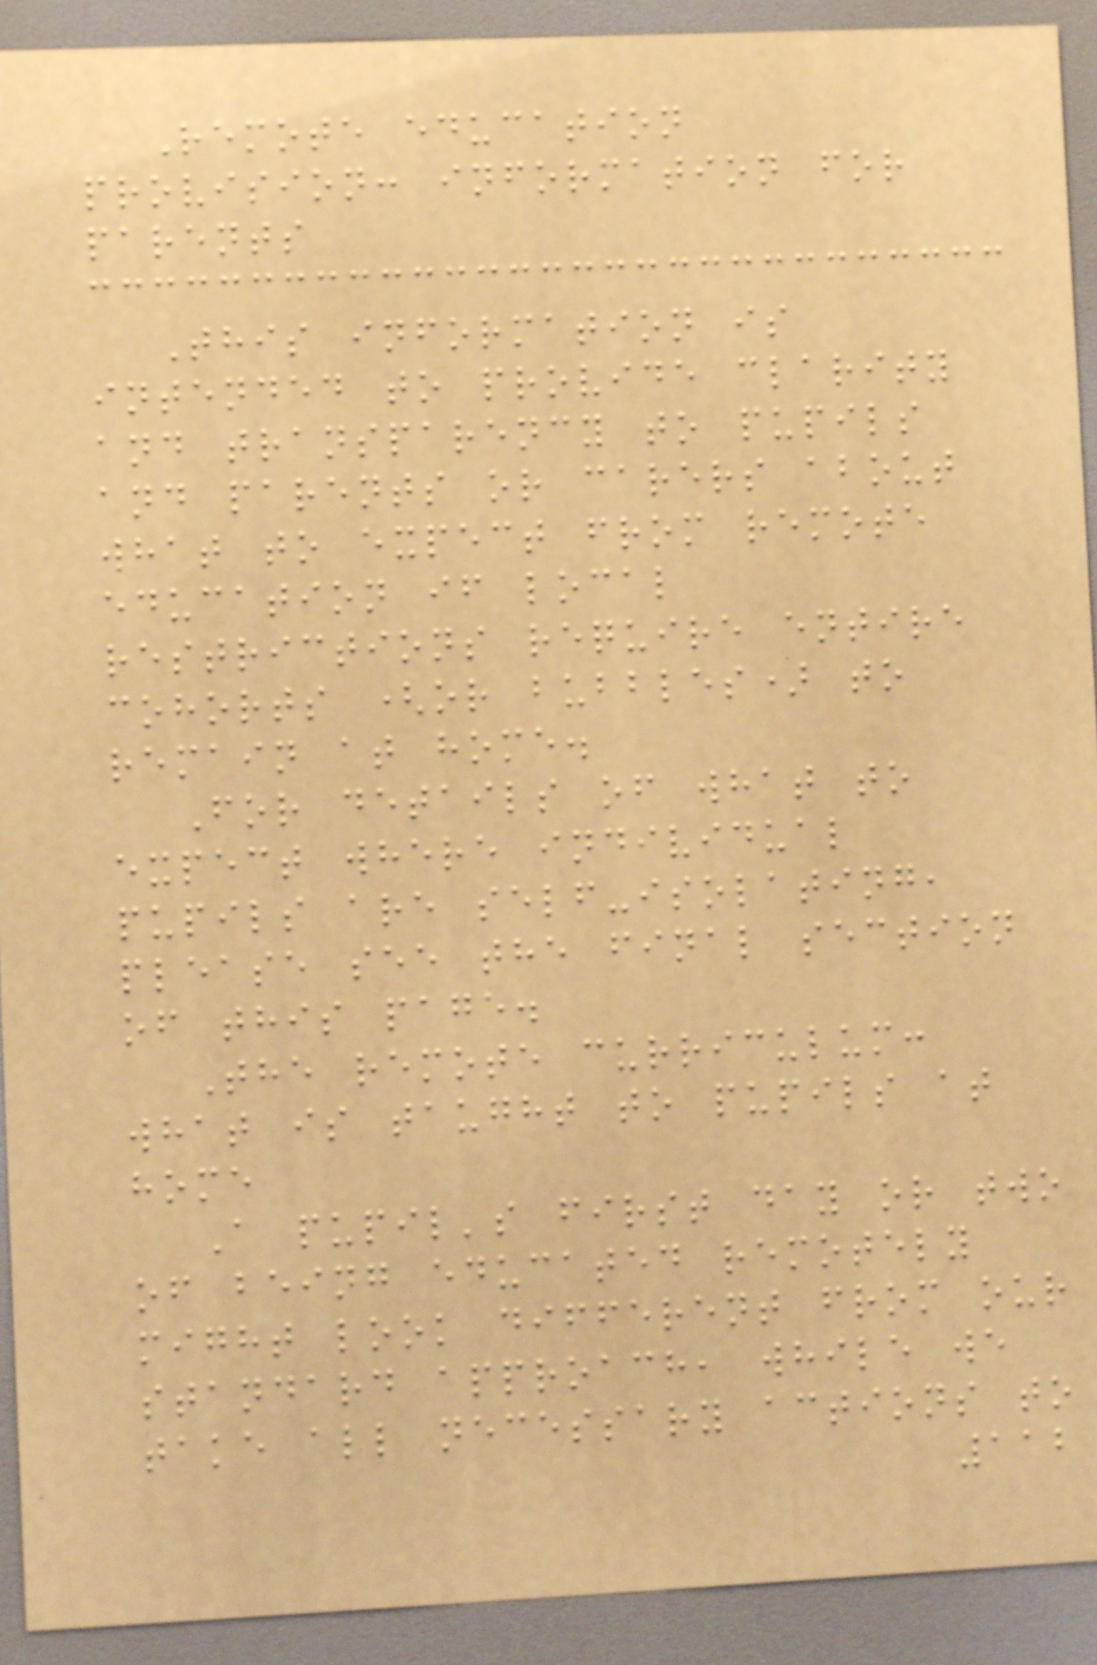Remote education
provision: information for
parents
This information is
intended to provide clarity
and transparency to pupils
and parents or carers about
what to expect from remote
education if local
restrictions require entire
cohorts (or bubbles) to
remain at home.
For details of what to
expect where individual
pupils are self-isolating,
please see the final section
of this page.
The remote curriculum:
what is taught to pupils at
home
A pupil's first day or two
of being educated remotely
might look different from our
standard approach, while we
take all necessary actions to
112
